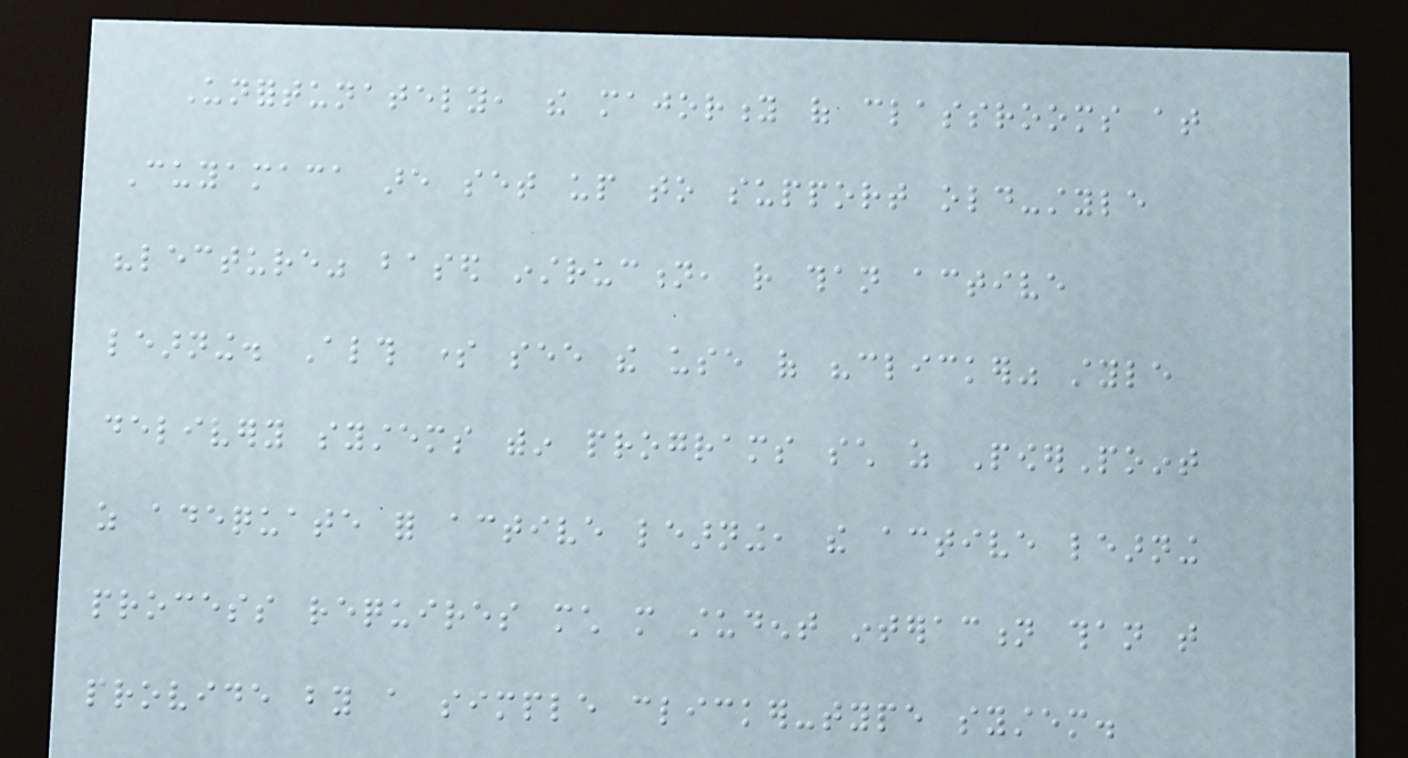Unfortunately, the majority of classrooms at
Cuyamaca are set up to support old-style
"lecture" based instruction, rather than active
learning. Although some see the use of "clicker" style
delivery systems within programs such as PowerPoint
as adequate for active learning, the active learning
process requires much more student interaction than that
provide by a simple clicker-type system.
